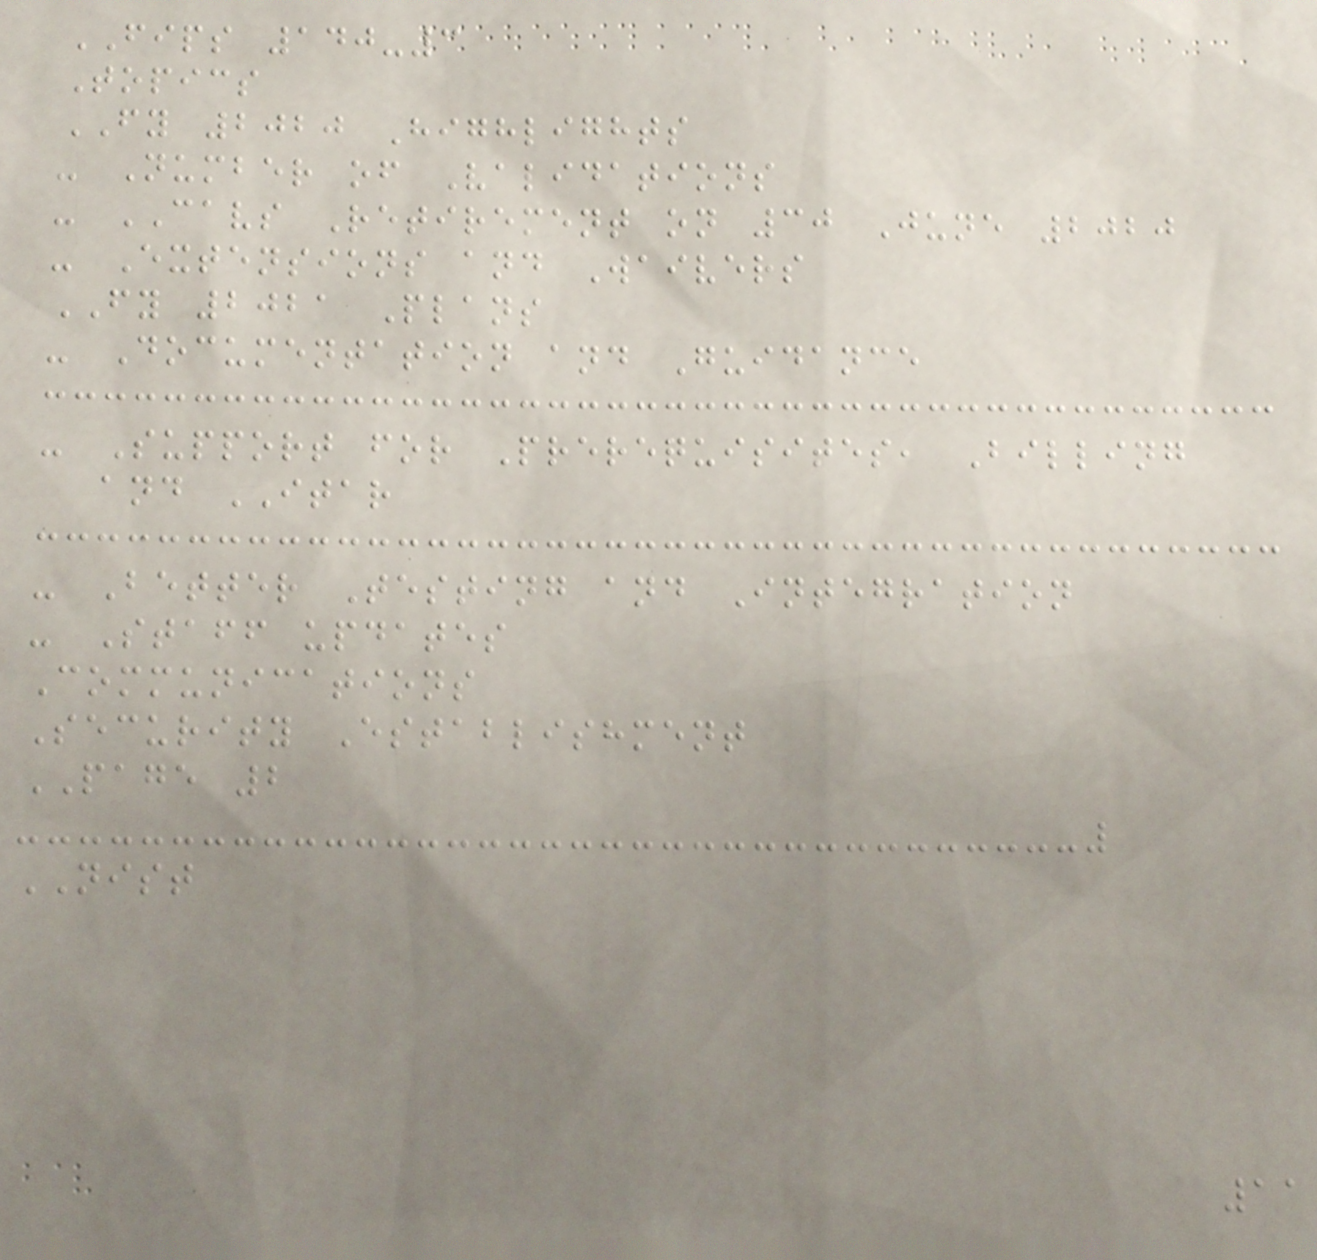FIPS 140-3
Topics
FY 2020 Highlights
- Number of Validations
- CAVS Retirement on 30 June 2020
- Extensions and Waivers
FY 2021 Plans
- Documentation and Guidance
- Support for Prerequisites, Billing
and ITAR
- Better Testing and Integration
- Staff updates
Communications
Security Establishment
PAGE 2
NIST
11
